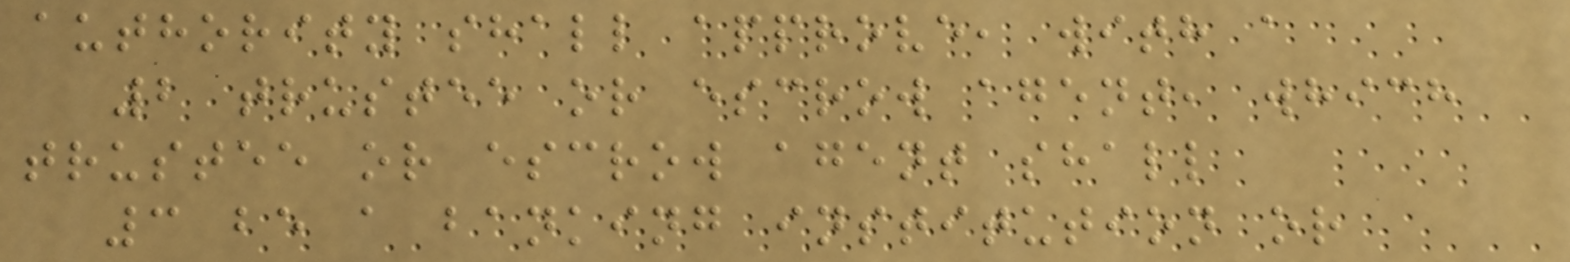authority shall approve, with a
2 trustee or escrow agent, which
trustee or escrow agent shall
3 be a banking institution or
